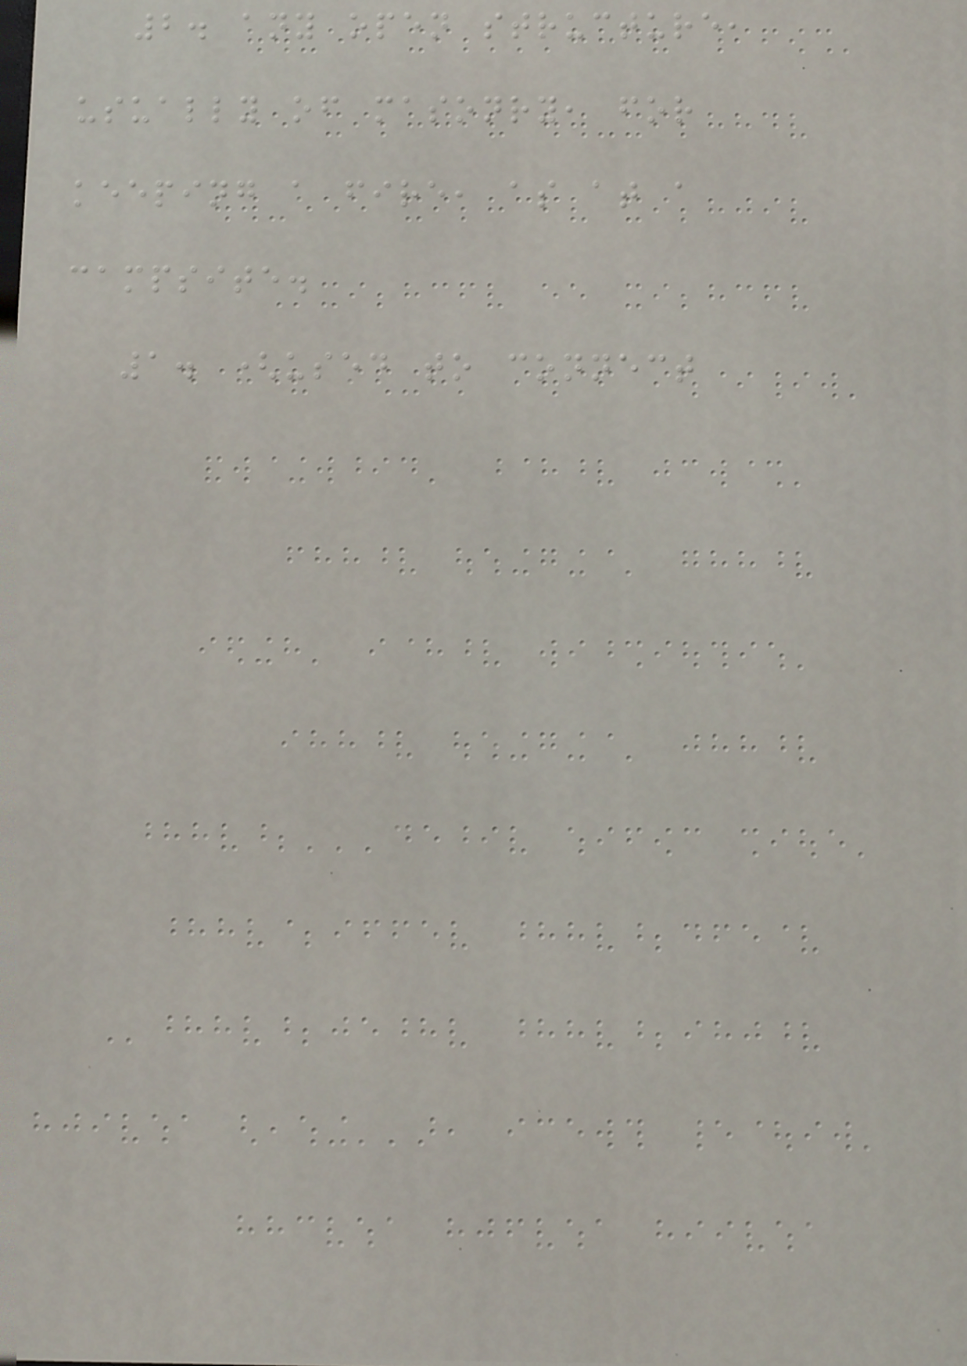2. any open structure,
usually of masonry, for
keeping a fire, as at a
campsite.
1. (used to connect
